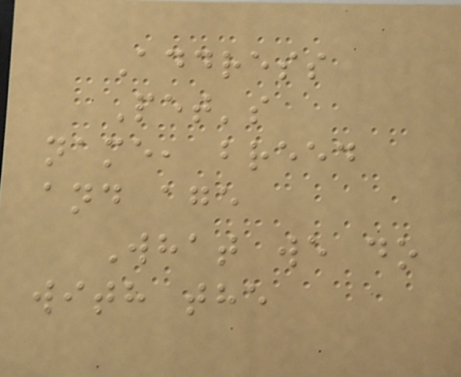Address
Pet's
name, breed
and age
What we do
with the
